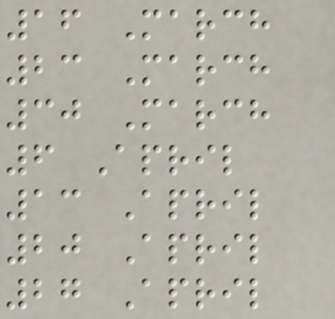16 March
23 March
30 March
6 April
13 April
20 April
27 April
